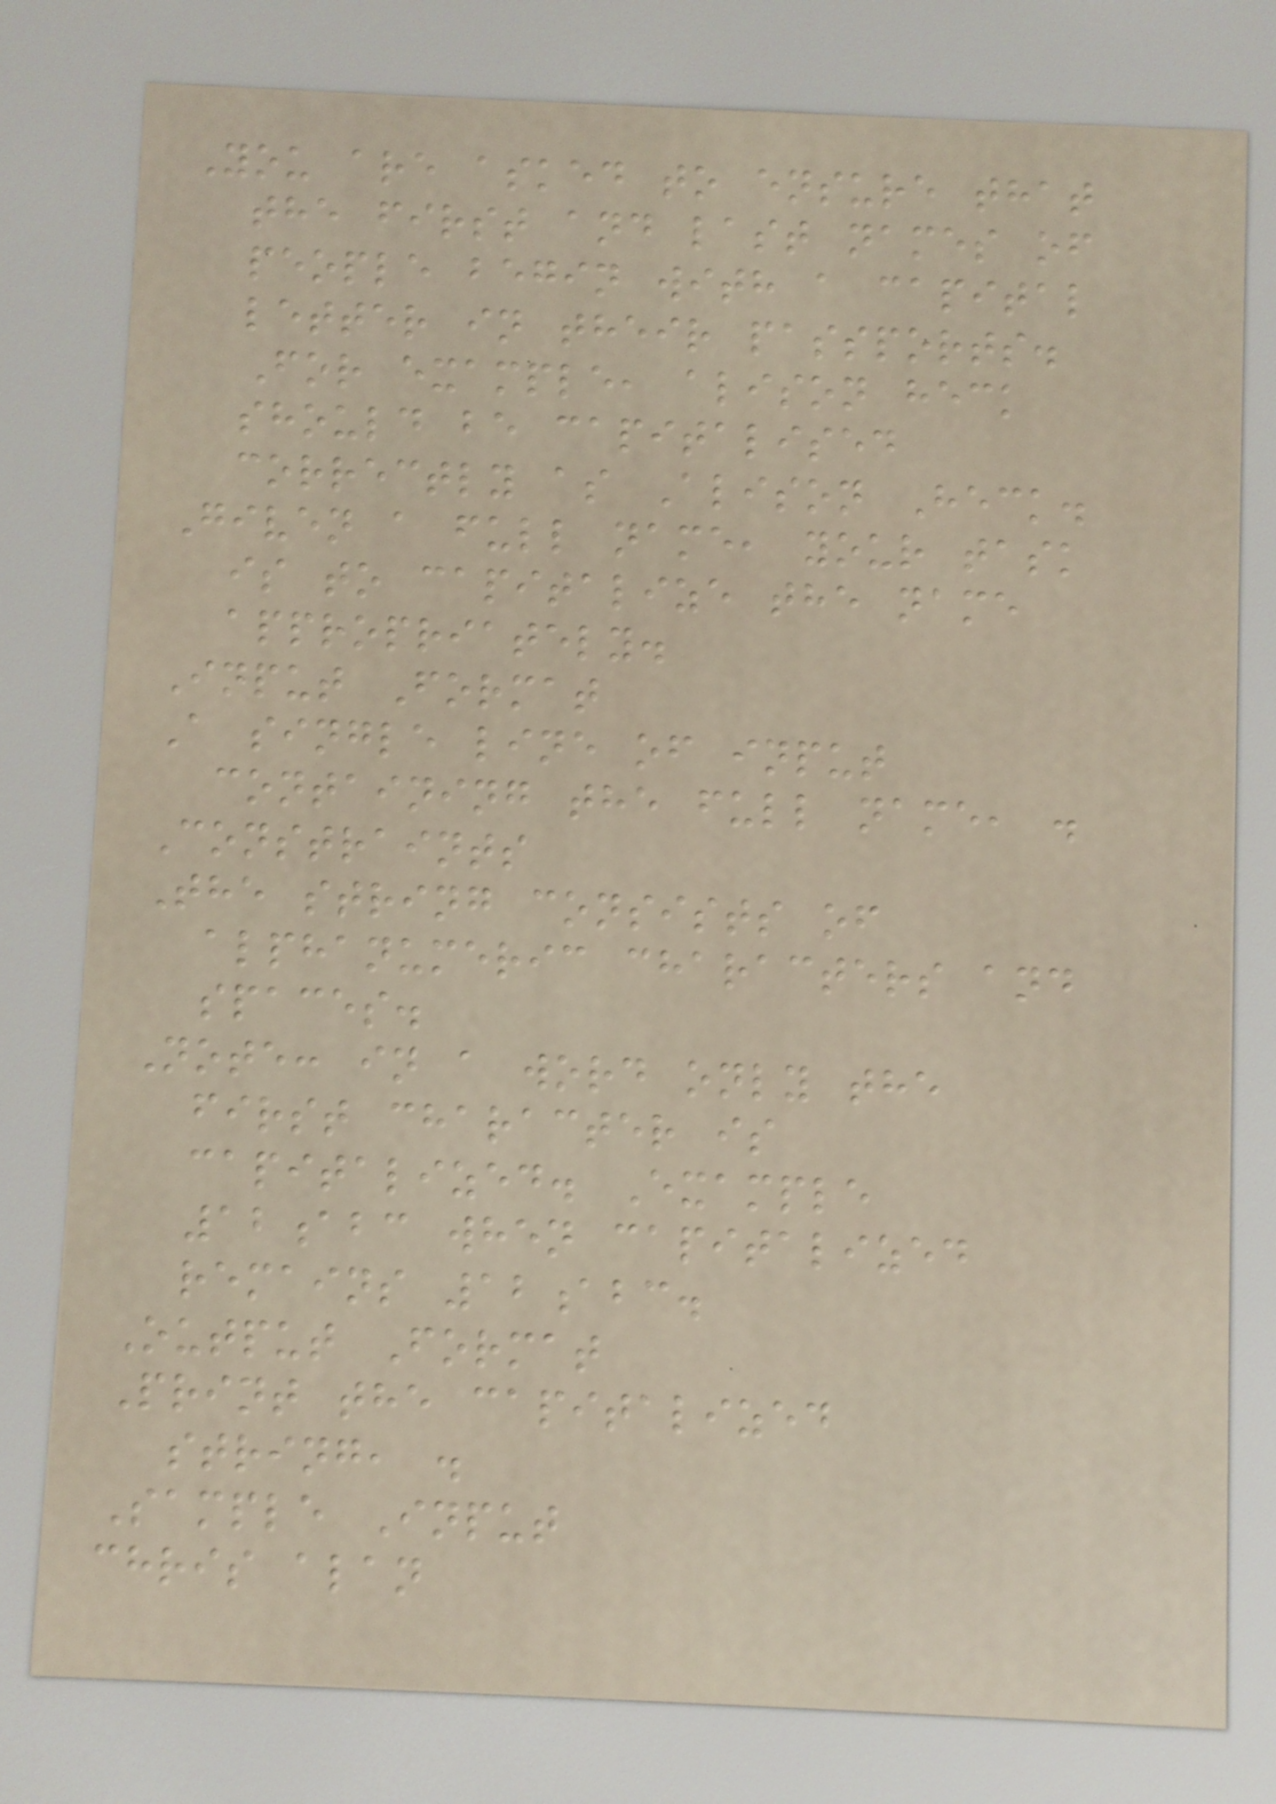You are asked to ensure that
the first and last names of
people begin with a capital
letter in their passports.
For example, alison heck
should be capitalised
correctly as Alison Heck.
Given a full name, your task
is to capitalize the name
appropriately.
Input Format
A single line of input
containing the full name, .
Constraints
The string consists of
alphanumeric characters and
spaces.
Note: in a word only the
first character is
capitalized. Example
12abc when capitalized
remains 12abc.
Output Format
Print the capitalized
string, .
Sample Input
chris alan
